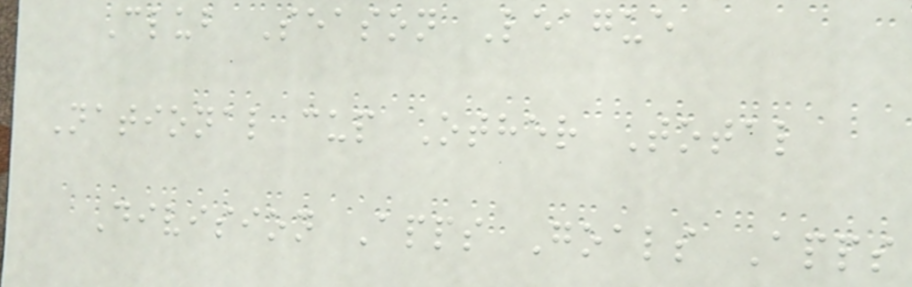Club Season League
National cup Other Total
Division Apps Goals Apps
